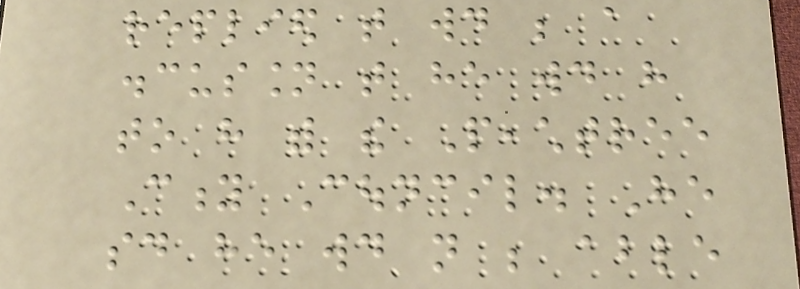replied that would be a
discussion that he would have
to have with the Peachtree
City Council. He
said he would not be able
